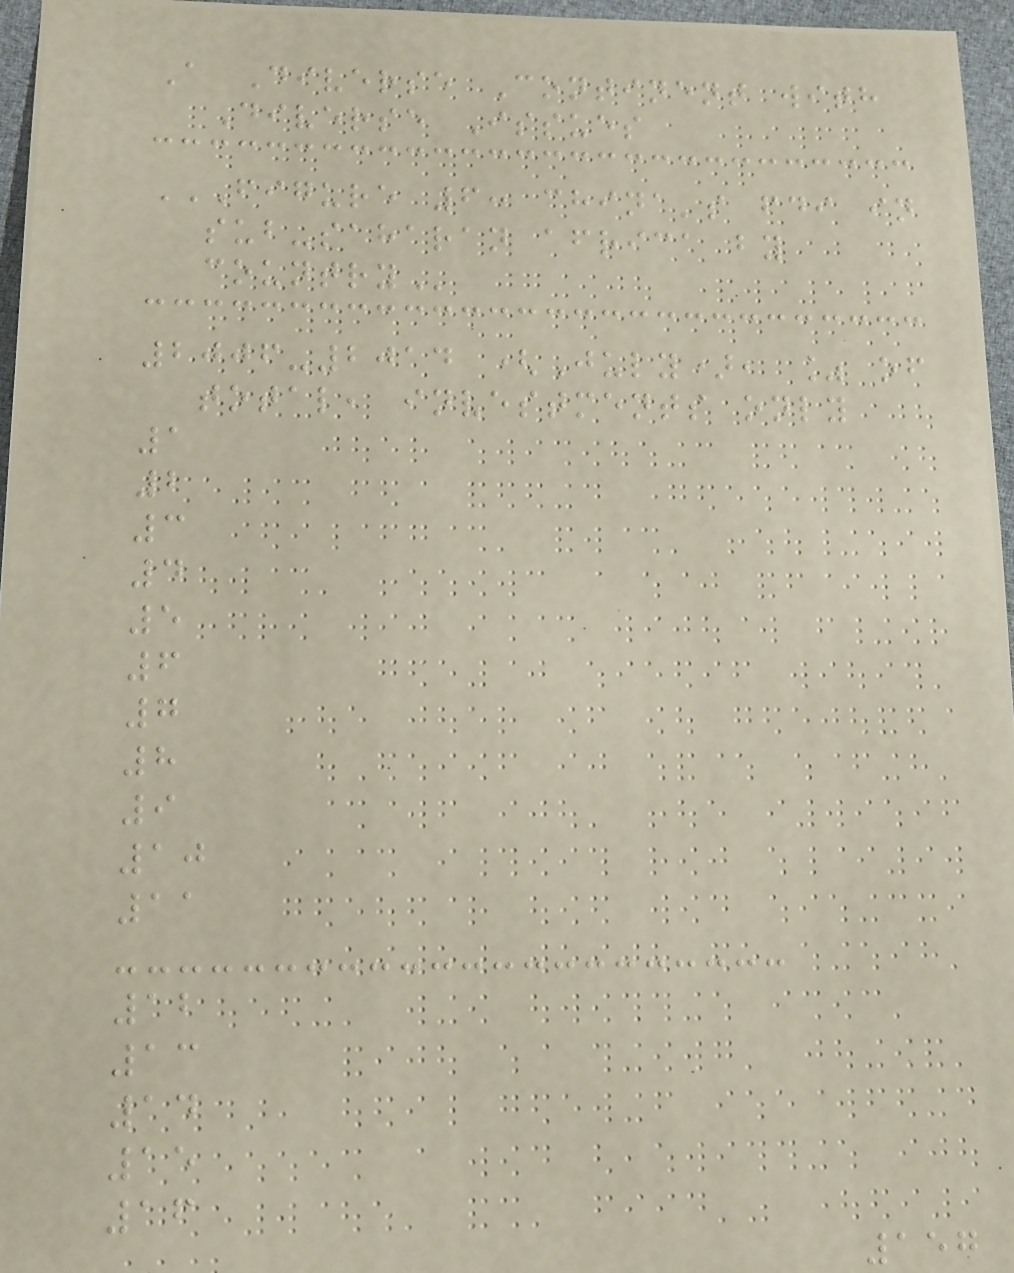A Diverse Continent with
Diverse Issues
FIGURE 6: CHINA'S FDI IN
SUB-SAHARAN AFRICA BY
COUNTRY
2006-2014 (July), % of
total, investments only
1
2
3
4
5
6
7
8
9
10
11
12
13
14
15
16
157
